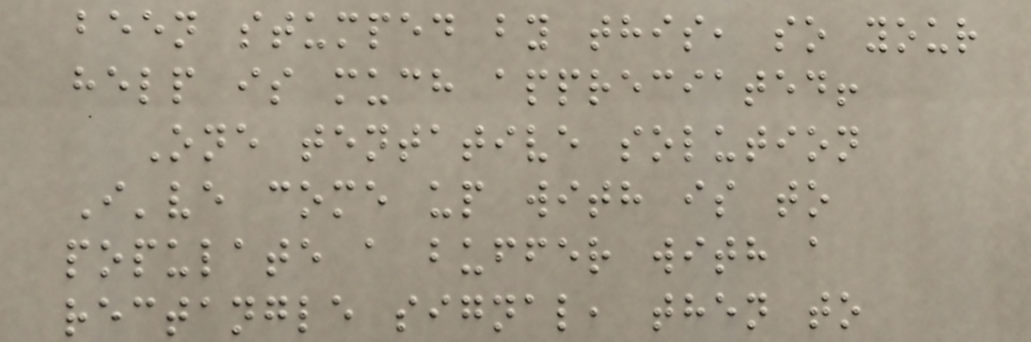been stumped by this, so your
help is much appreciated!
One tentative solution
I've come up with is to
populate a buffer with a
rectangle signal, then to
